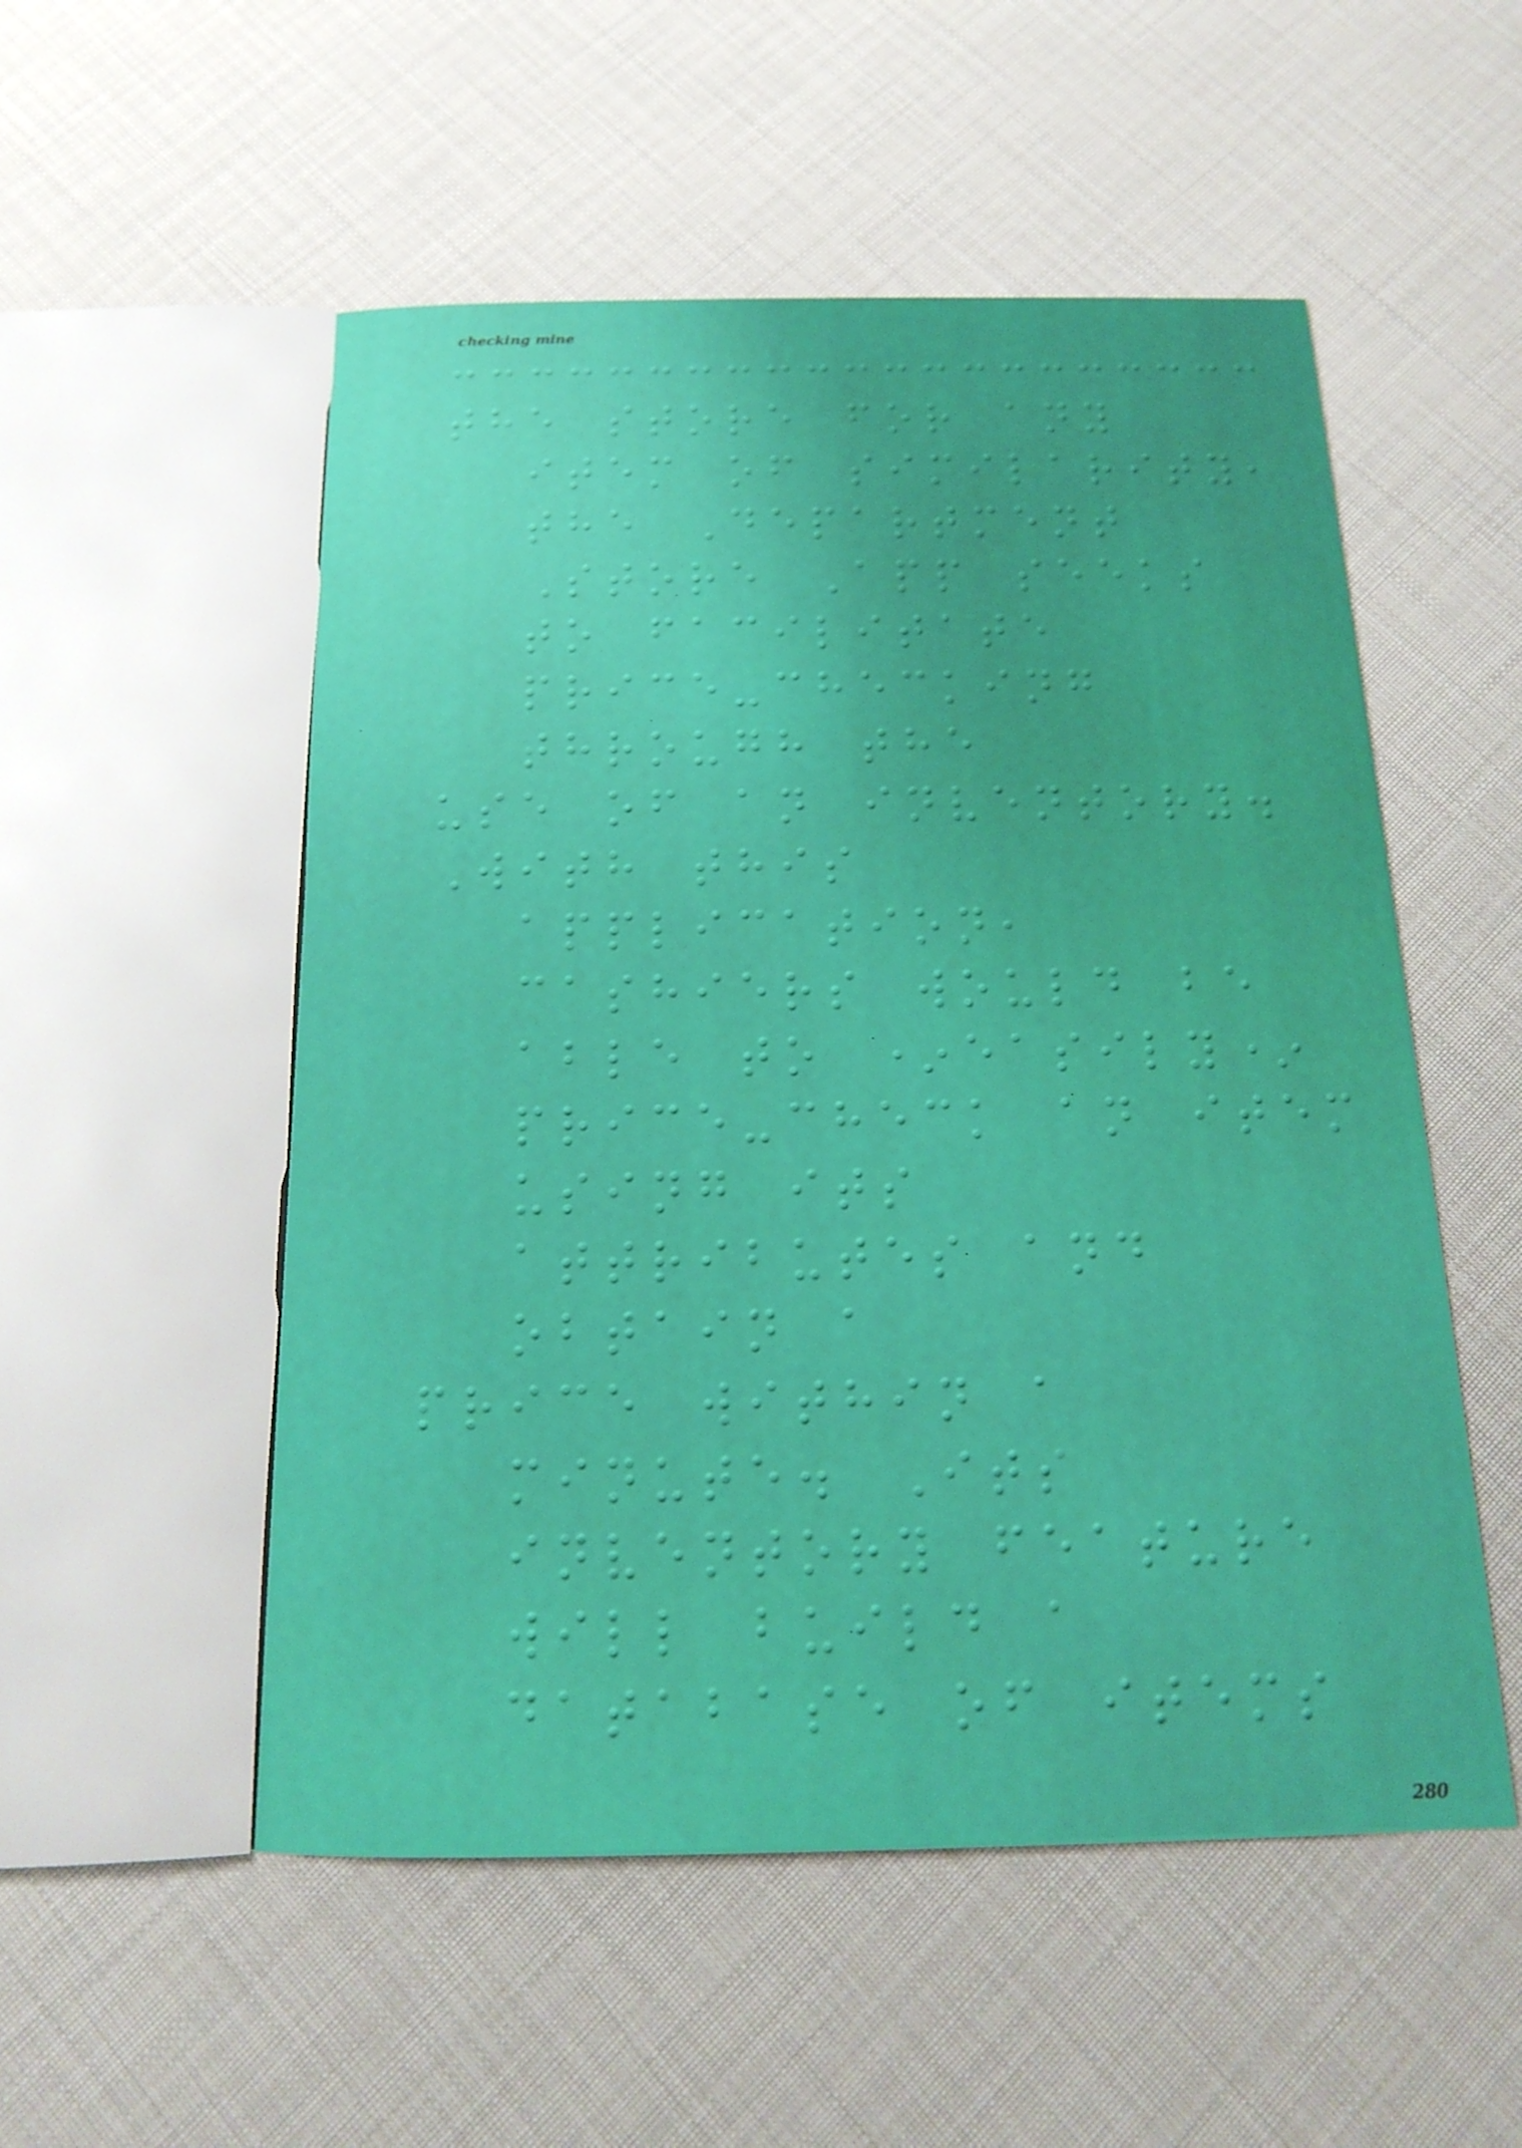the store for any
item of similarity,
the Department
Store App seeks
to facilitate
price-checking
through the
use of an inventory.
With this
application,
cashiers would be
able to *easily*
price-check an item
using its
attributes and
obtain a
price within a
minute. Its
inventory feature
will build a
database of items
